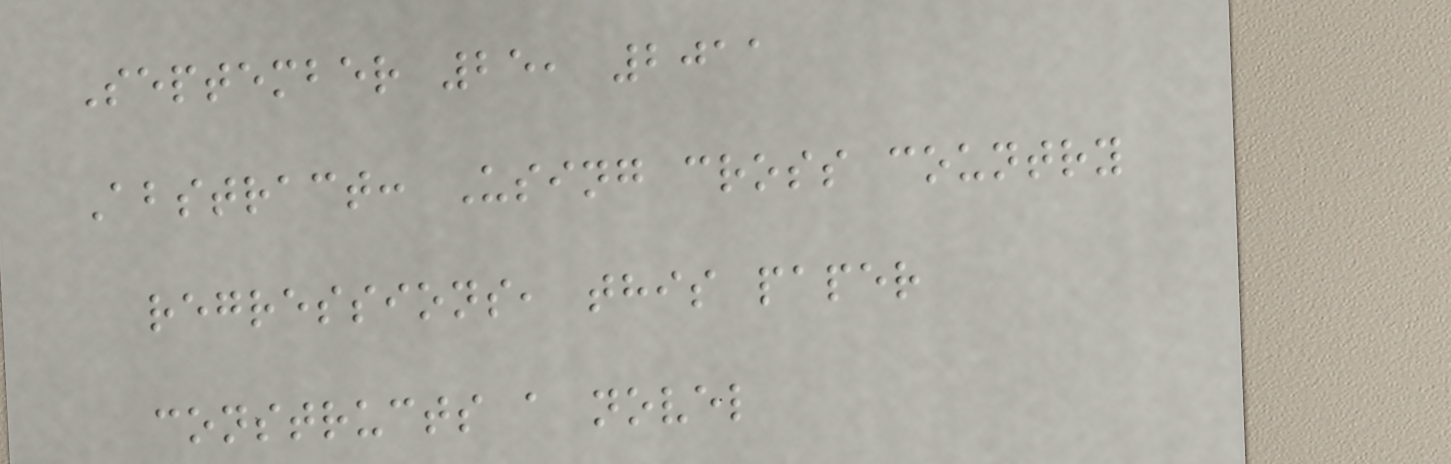September 25, 2011
Abstract: Using cross country
regressions, this paper
constructs a novel
